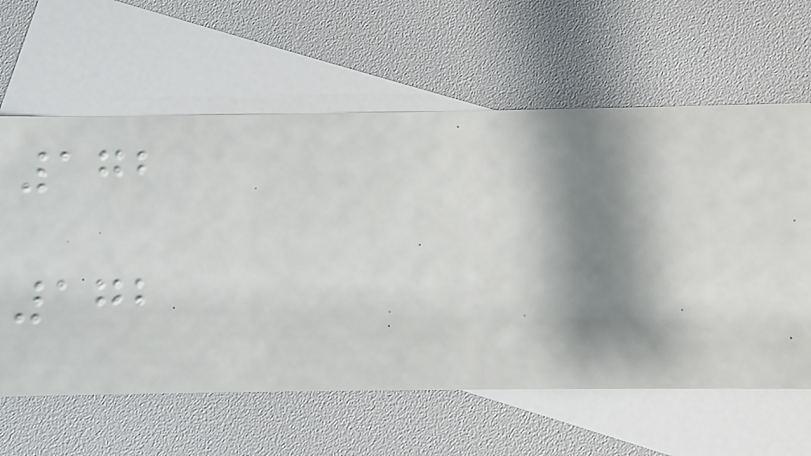172
172
